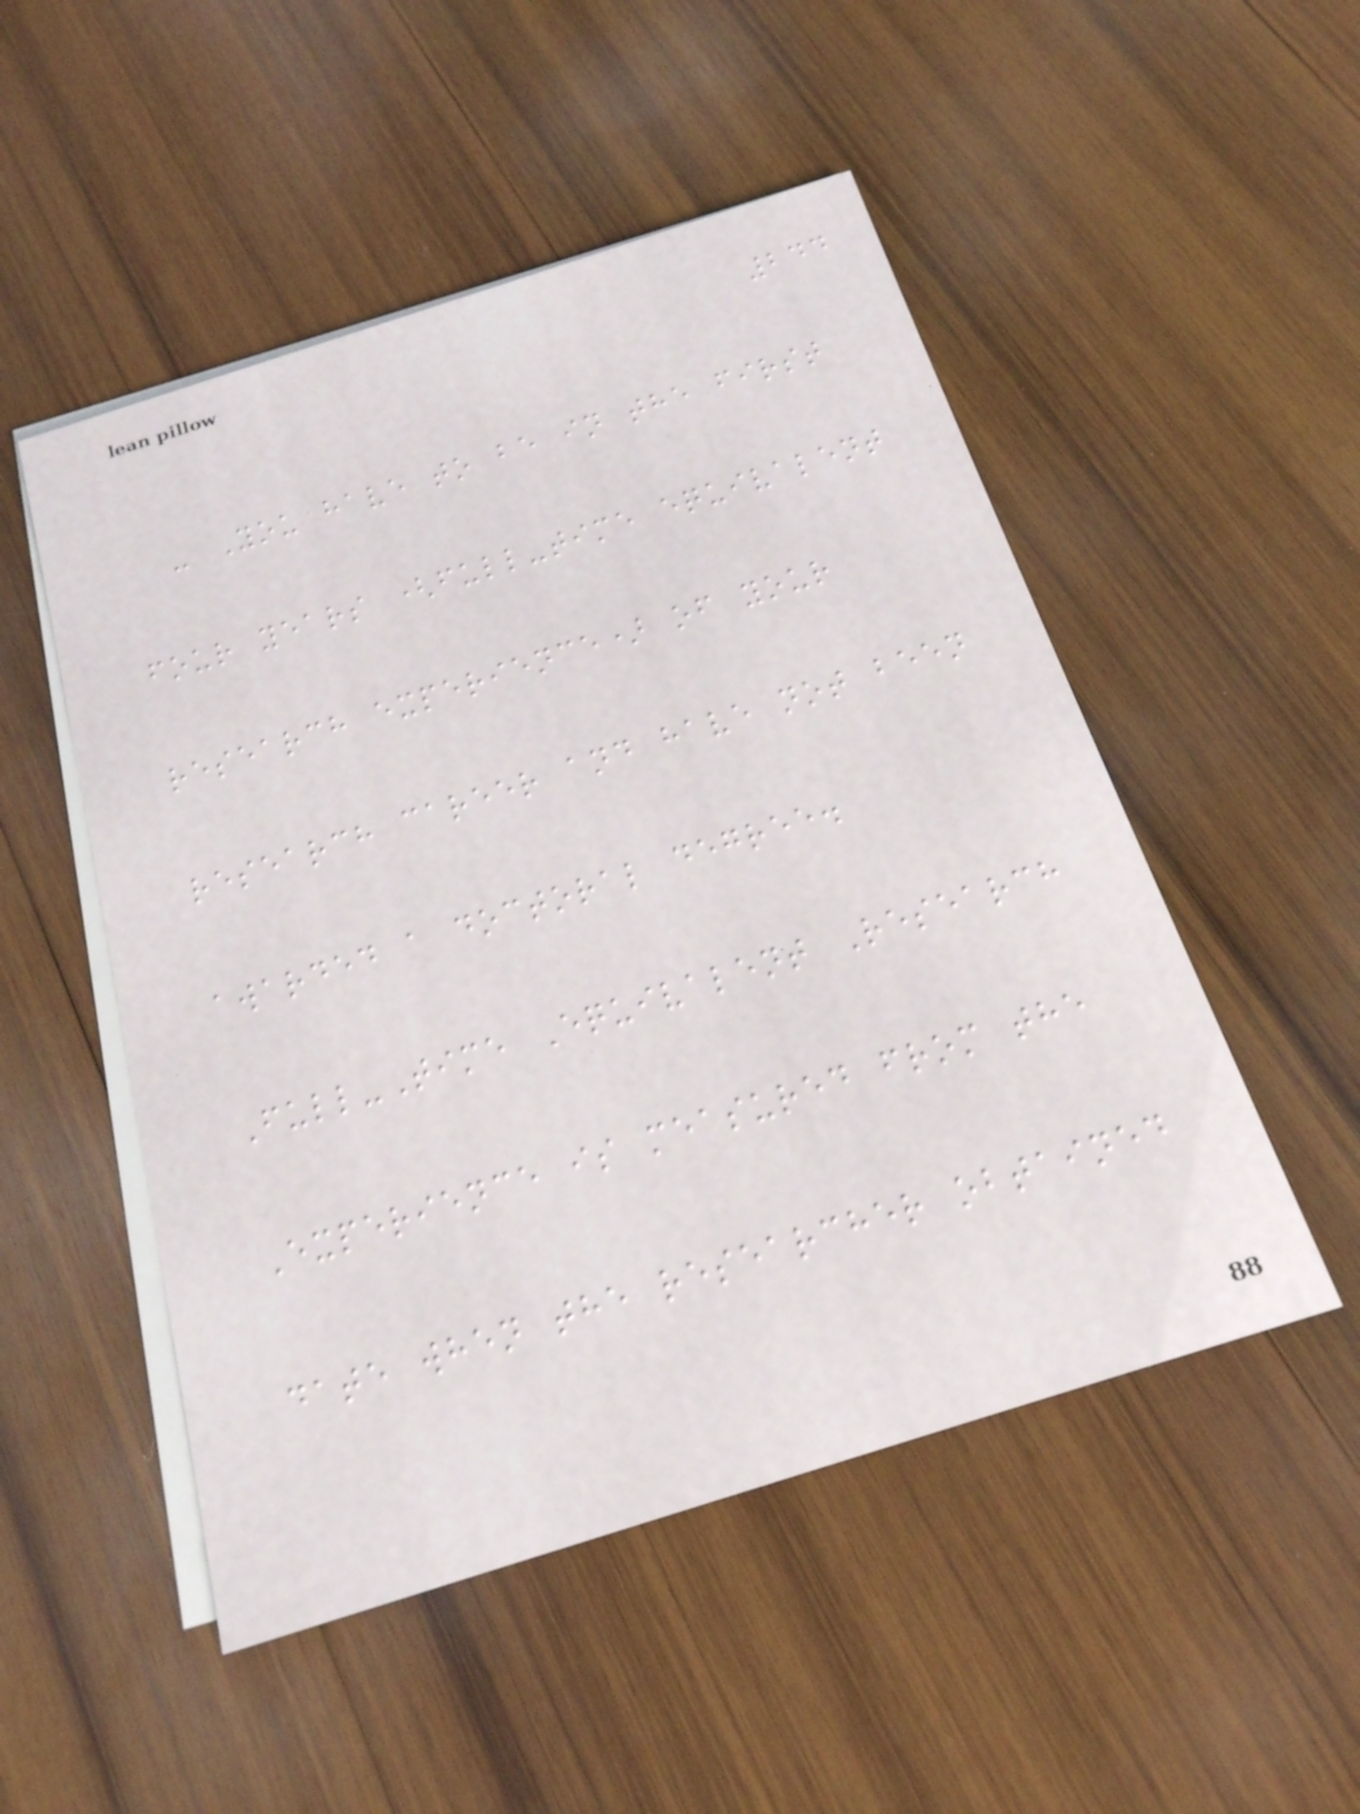244
- You have to be in the first
four years (full-time equivalent
research experience) of your
research career and have not been
awarded a doctoral degree.
Full-Time Equivalent Research
Experience is measured from the
date when the researcher obtained
